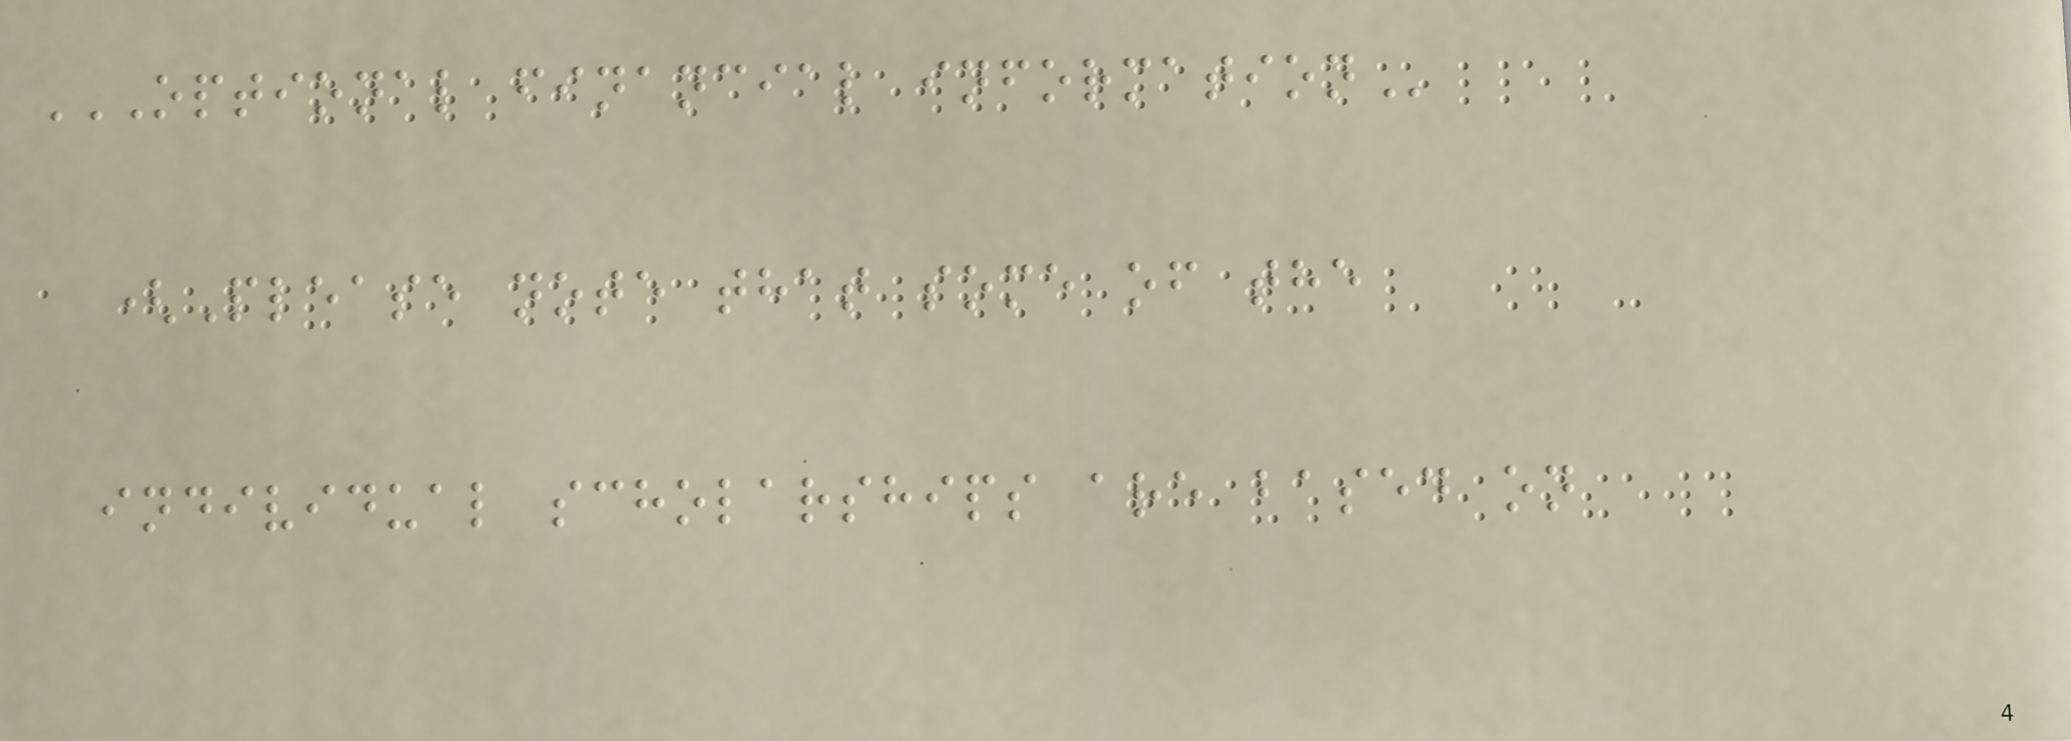OPTIONAL FINANCIAL INFORMATION
(Please note that some of the
individual scholarships are based on
